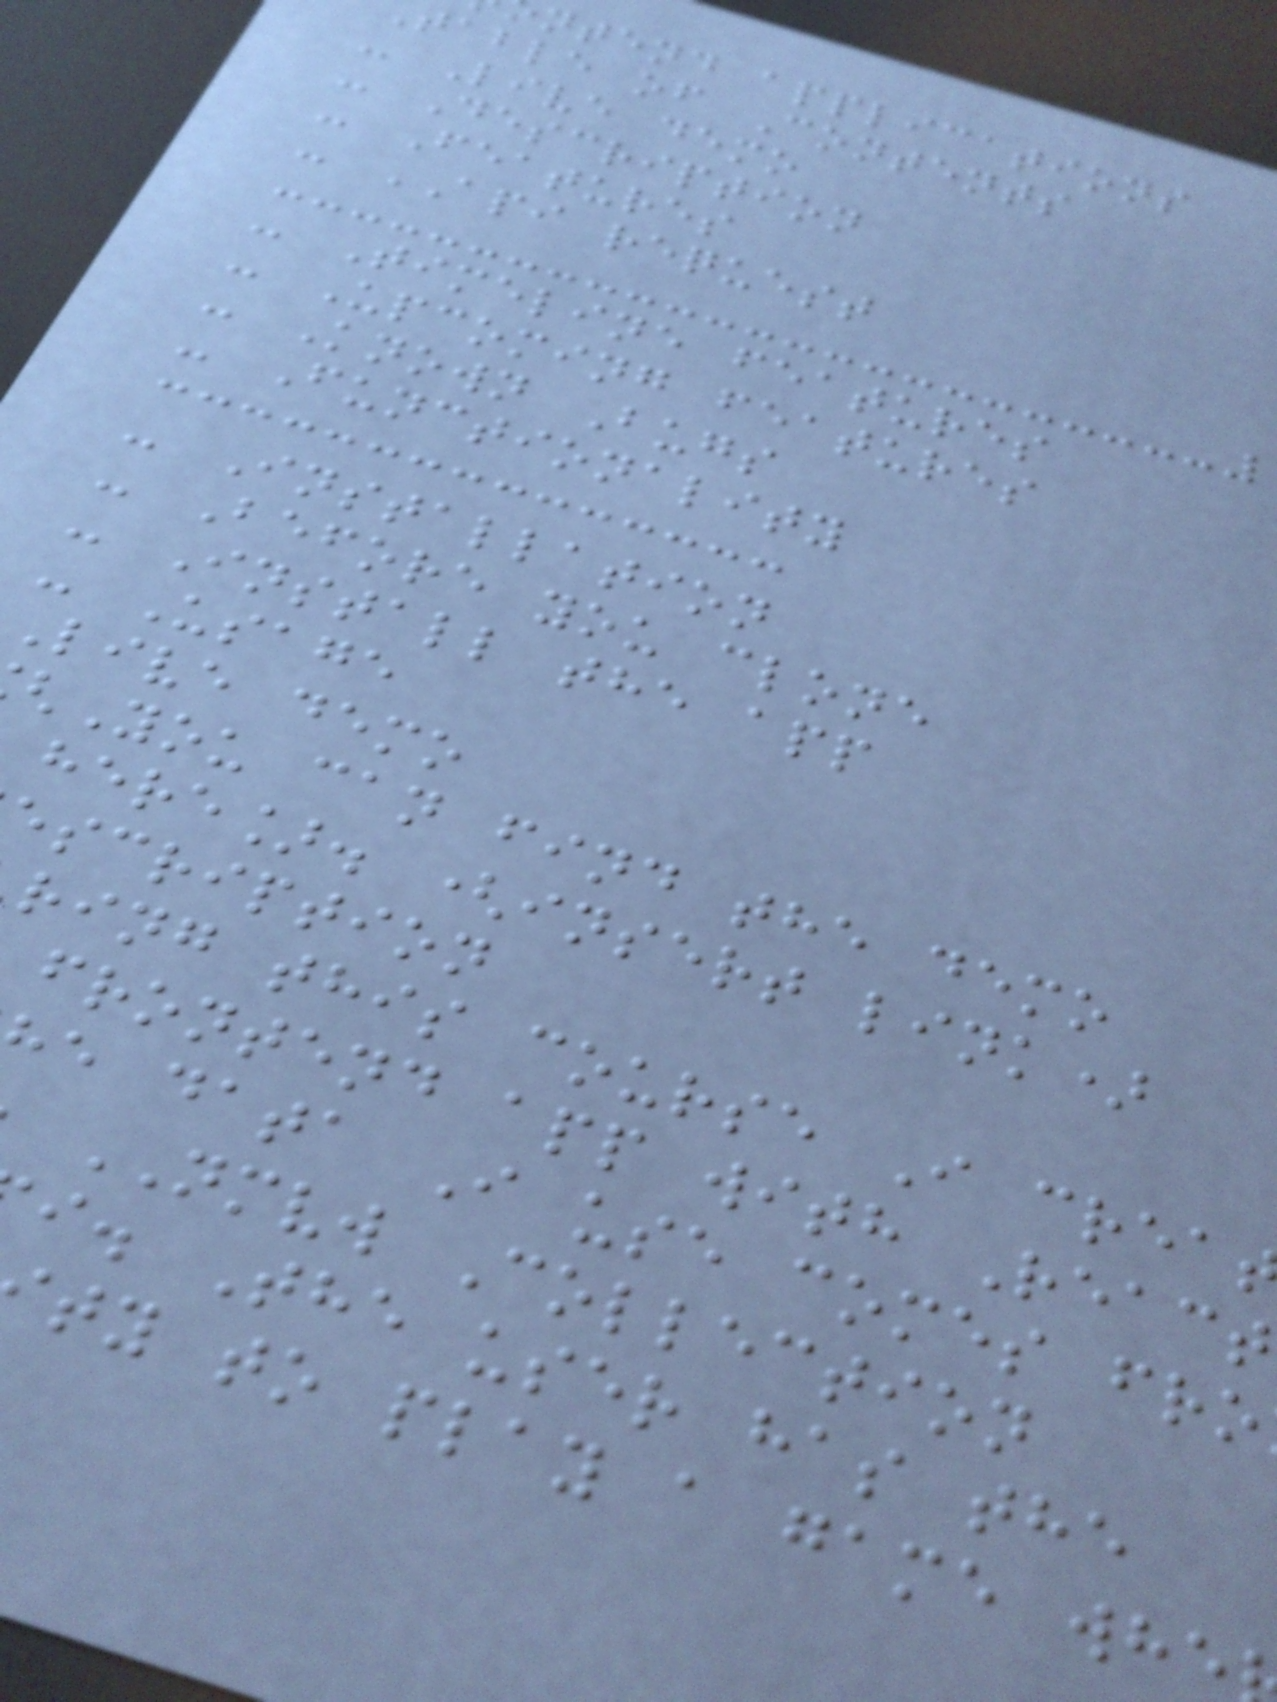ntend applications
table of Contents
- Live demo
- Description
- Features
- API request
- Timeline features
- Upcoming features
- Known Bugs
- Functionality
- Installation
- Before you clone
- Install the app
- Usage
Live demo
You can find the demo
here]. (insert link)
escription
ring this course I crea
frontend app with React
e data I use comes fro
NMVW Collection
i. The user has the
ty to play a game whe
